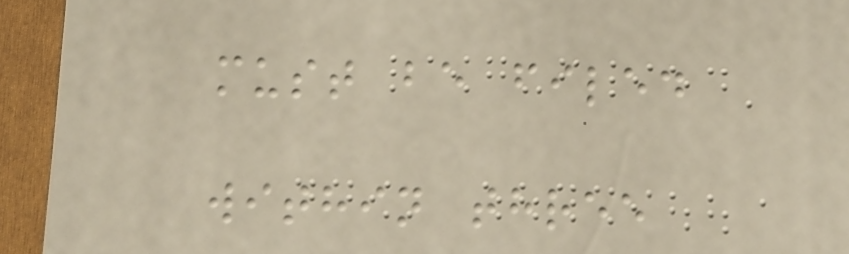must be filed
within three
